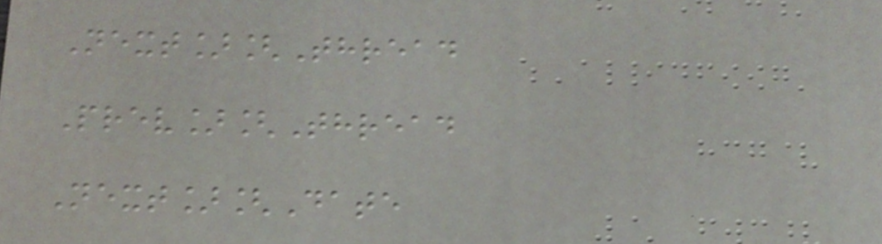Next][Thread
Prev][Thread
Next][Date
